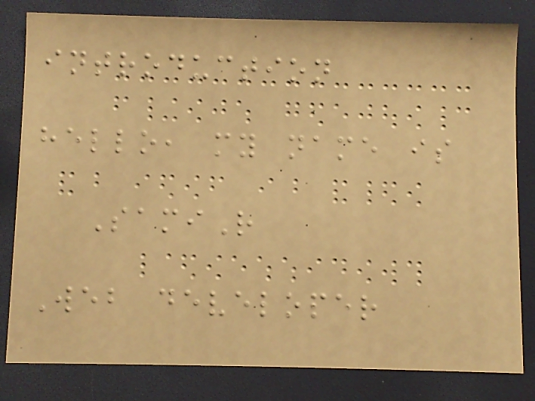introduction
hello, my name is
SamiR
Web developer
